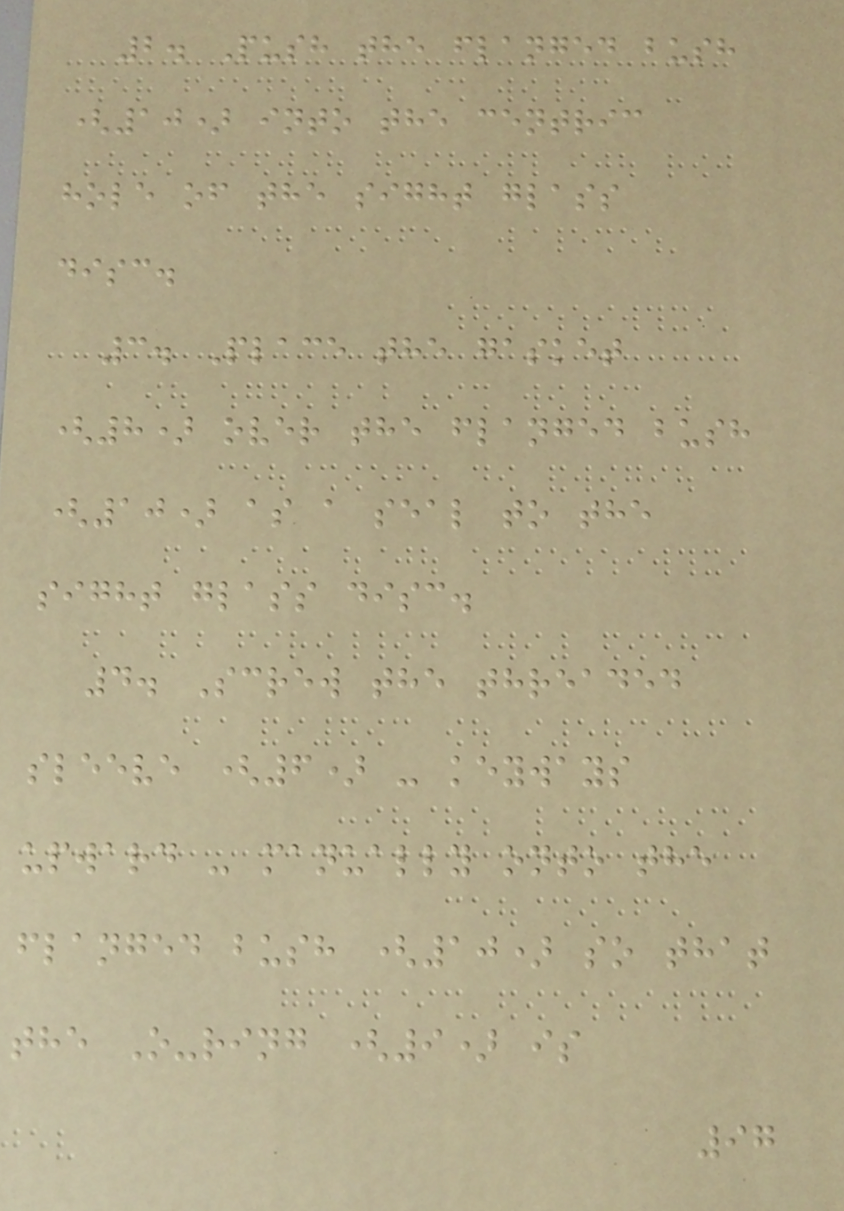2. Push the flanged bush
(10) into the centric
hole of the sight glass
disc.
3. Place the gasket
(8) over the flanged bush
(10) as a seal to the
sight glass disc.
4. Screw the threaded
sleeve (6) - keyways
upward - manually onto the
flanged bush (10) so that
the O-ring (9) is
97
